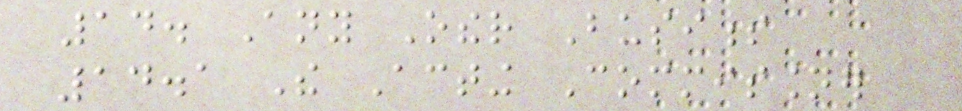14. Any Other Business
14.1 The Acting Commissioner
